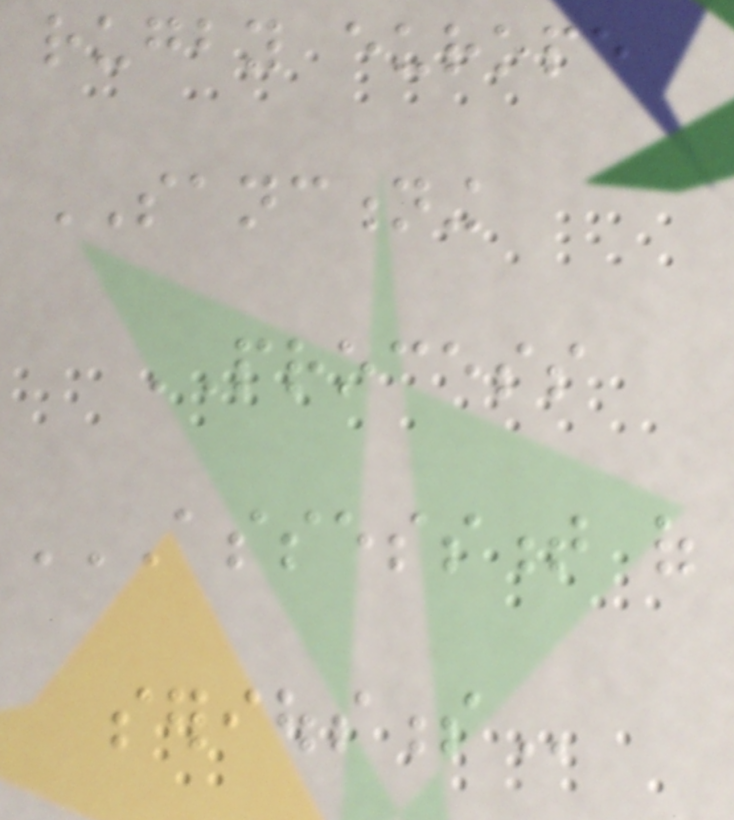rugby europe
SANCTIONING
PROCESS
ASSESSMENT OF
SERIOUSNESS
